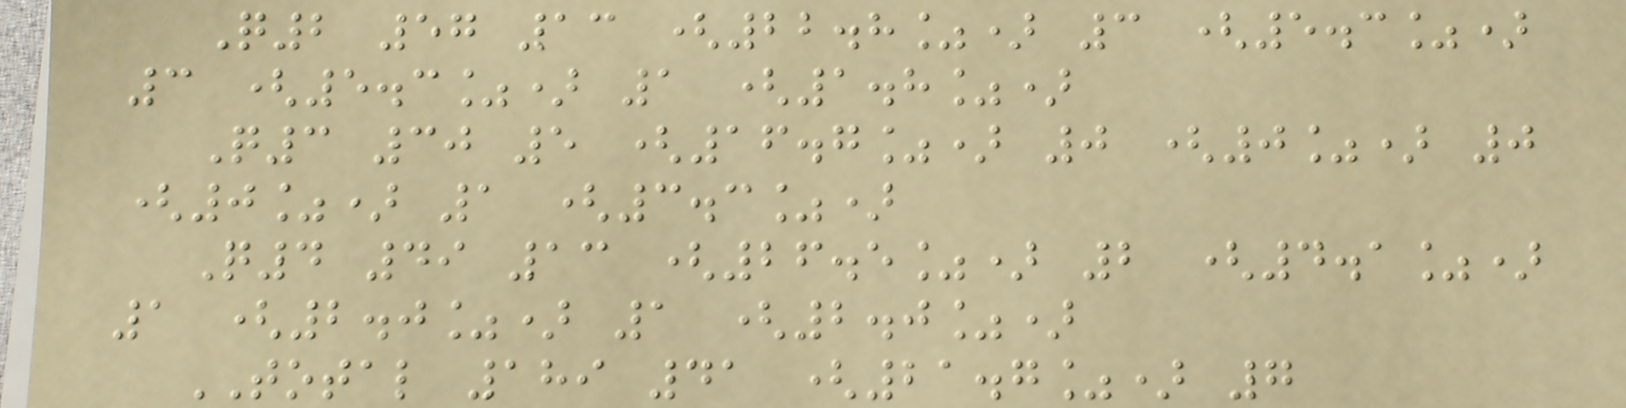Q2 57 13 (22.8%) 3 (5.3%)
3 (5.3%) 1 (1.8%)
Q3 30 5 (16.7%) 0 (0%) 0
(0%) 1 (3.3%)
Q4 49 13 (26.5%) 2 (4.1%)
1 (2.0%) 1 (2.0%)
TOTAL 189 41 (21.7%) 7
